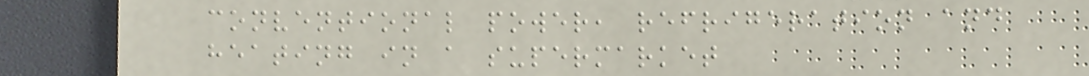conventional power, refrigeration and
heating in a supermarket
